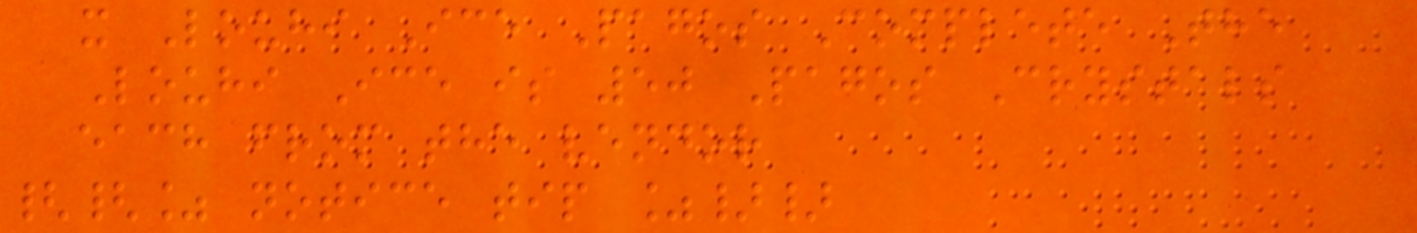x Louhi Ice Pagos Complete The
Louhi Ice is 50 Pagos Crystals
each from the vendor
{{% notice tip %}}
